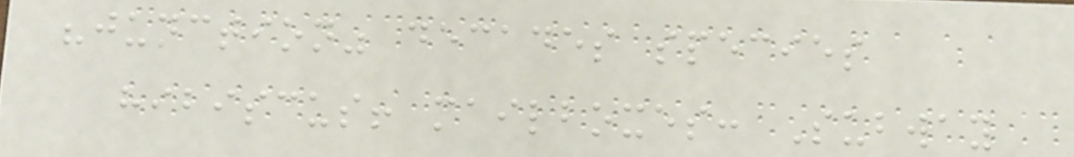"junction" decades species
hibiscus! mailboxes: Subway
